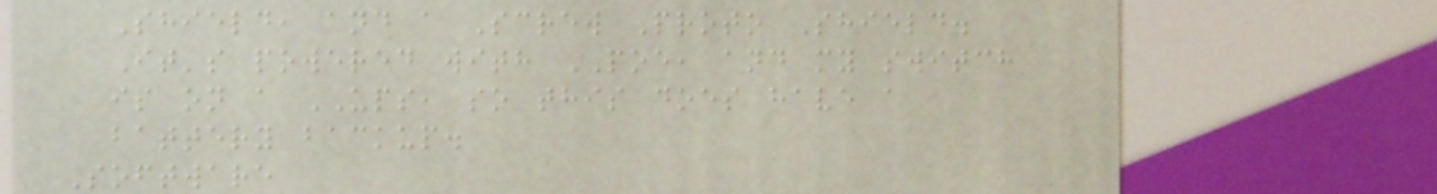Shield, and a Screw Proto Shield.
It's powered with POE, and my switch
is on a UPS, so this does have a
battery backup.
Software
